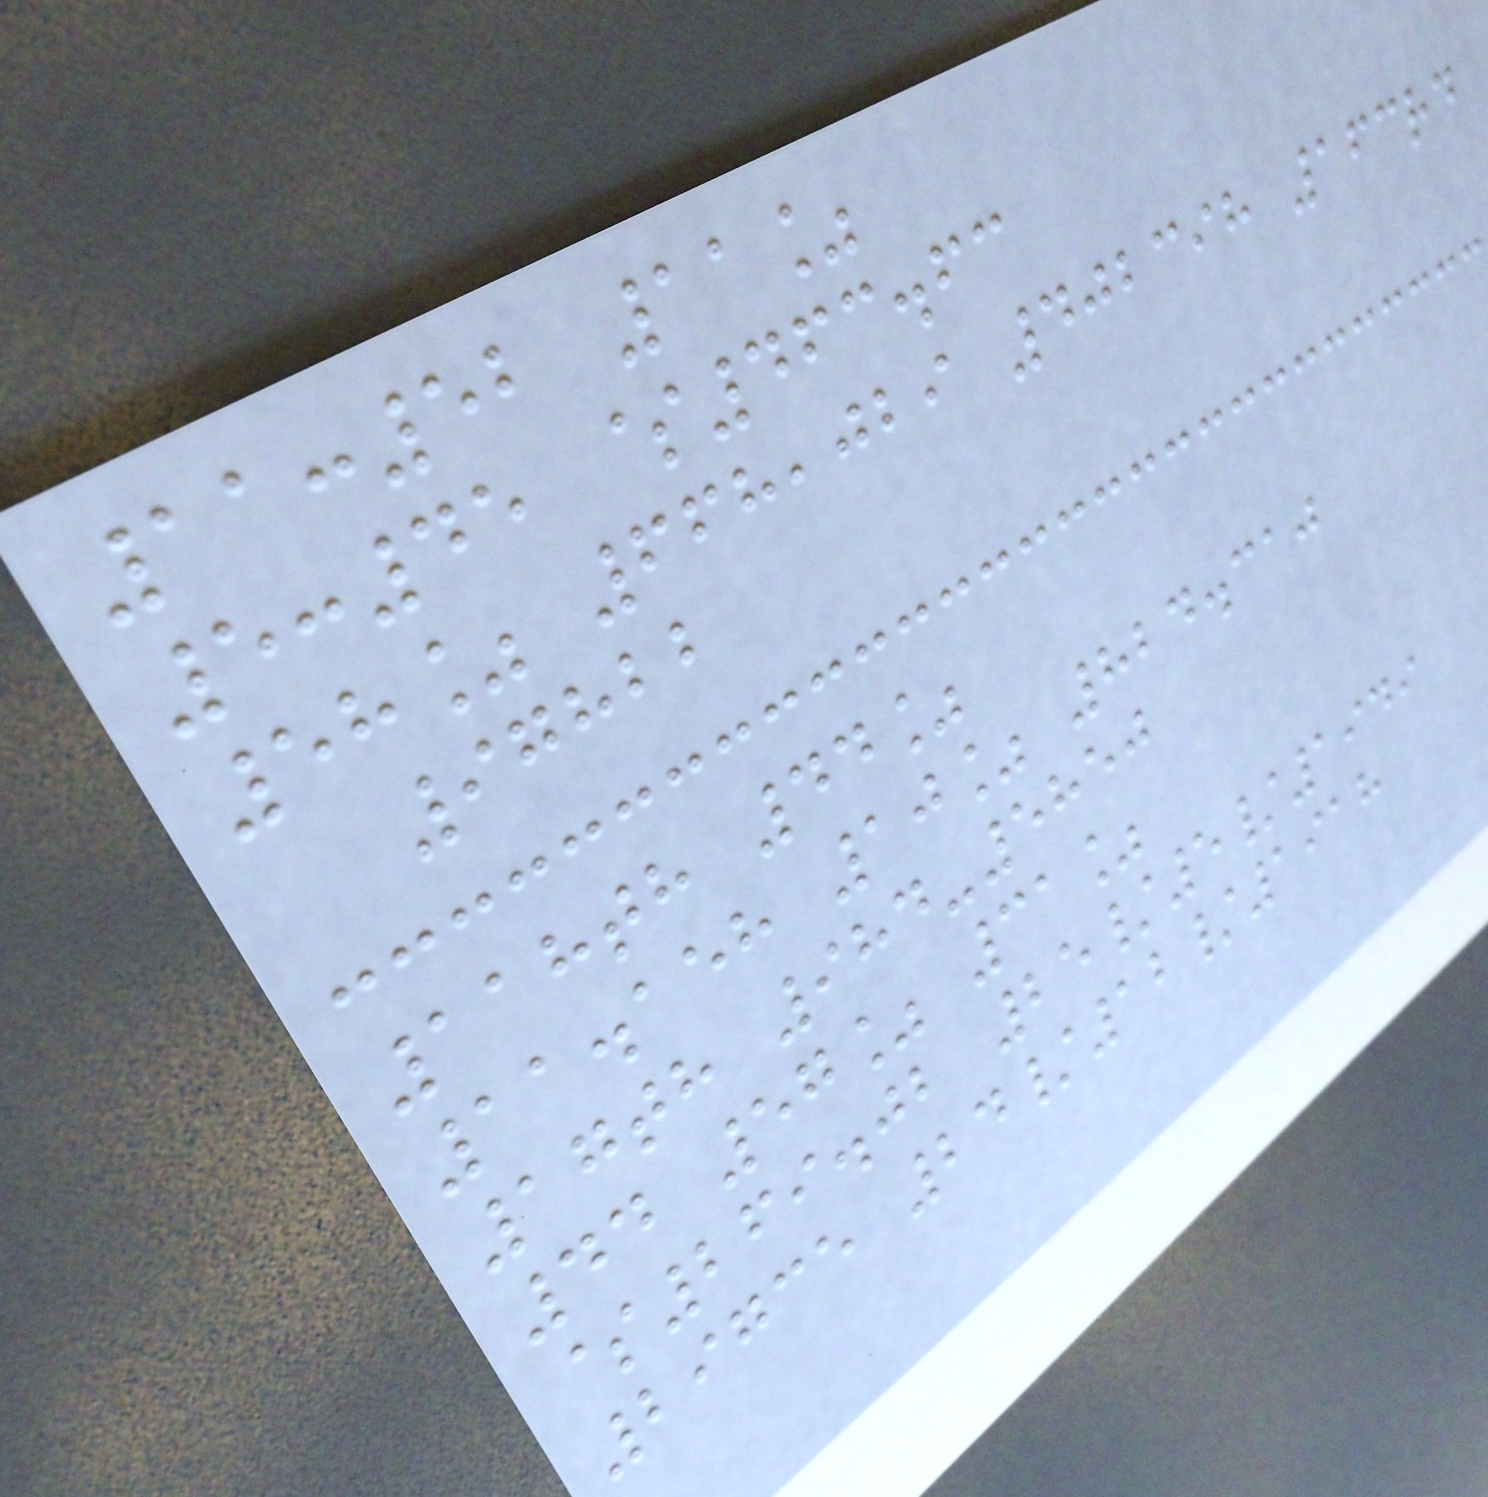11:52 11%
5:45 $463.63
58% 668,029 402398 163rd
97822
118th 44%
11.158 10% 824.310
17th 984-5850
44 57% 31%
$269.02 25/5/1949
29735 24/12/1918
